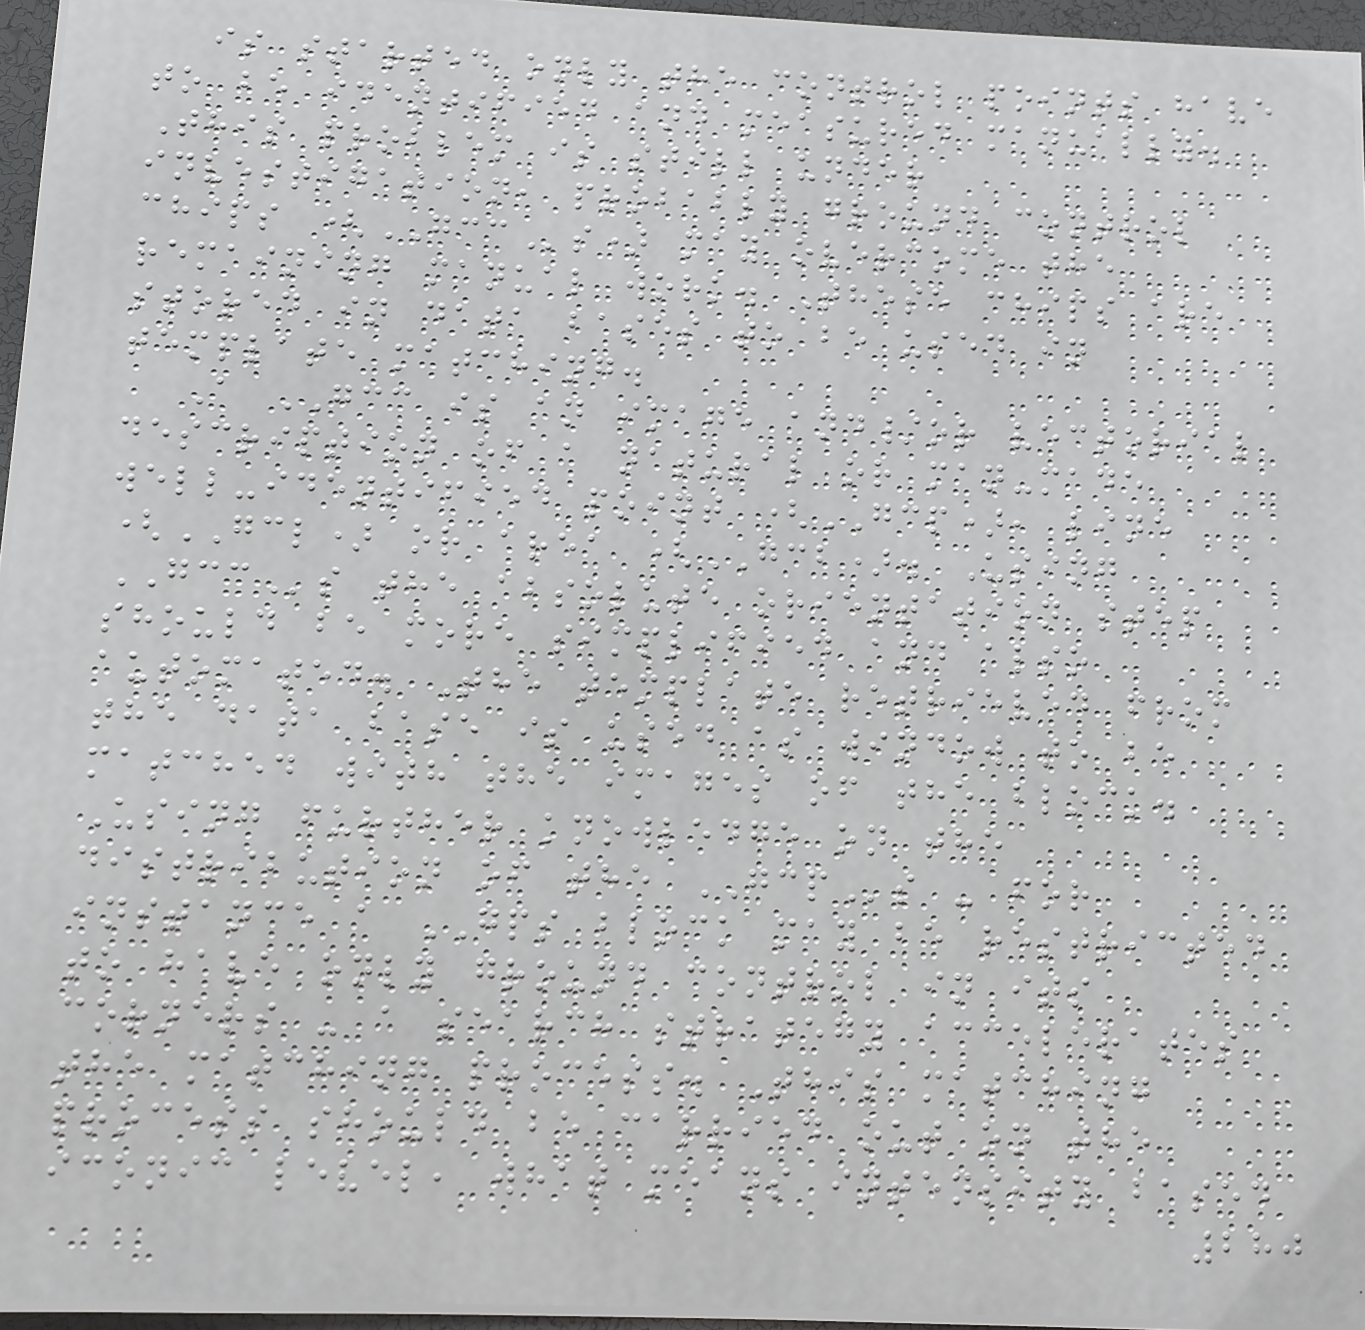is started only the control points have
to be identified and measured manually.
This problem is still under
investigation, probably ground control
chips (GCCs) may overcome the
remaining manual work. These chips are
stored in data bases to be used in
template matching.
A GCC is an image and/or vectorial
description of a natural or man-made
well-identified point (GCP), line
(GCL) or area (GCB). Using
GCCs the absolute orientation step
should be more simplified and also
automated. The template retrieved from
the data base is used as window to be
matched with the images of the block.
Using further knowledge on the
distribution of the GCPs - for
instance a GPS block may be restricted
to have only ground control in its
corners - a search strategy accelerates
the matching process. This matching
process should be carried out on the
iconic level, what means intensity based
280
